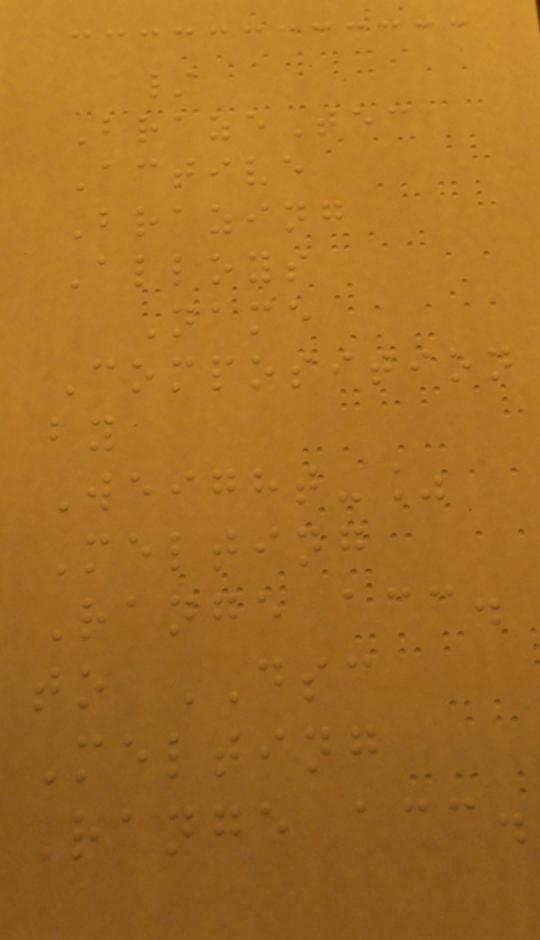/
BrazeTec
Active
Brazing
Alloys
Name
Composition
by
Weight-%
Melting
Range acc.
to DSC
Melting
Range acc.
